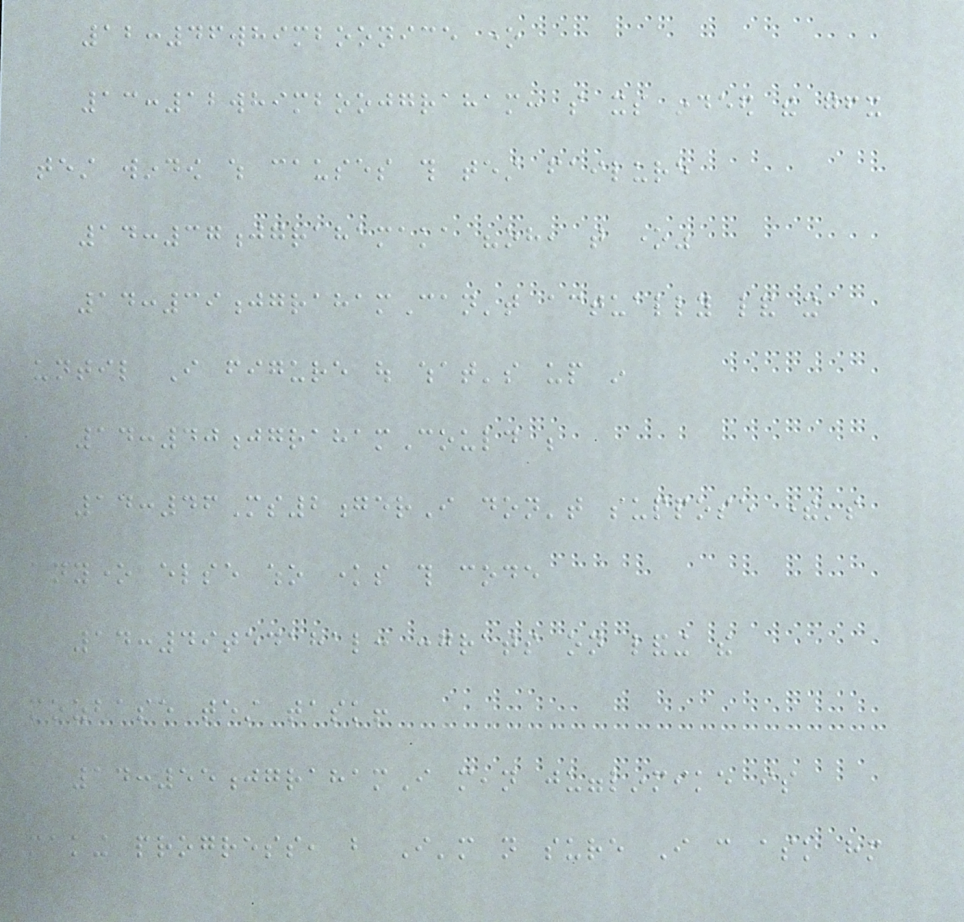12:46whimboonice one
13:12whimboojgraham: so its indeed the gfx
test window which causes this test failure
14:37jgrahamaka "oh, that one"
14:39jgrahamCan't actually land it
until I figure out what's up in
14:40jgrahamCould be
14:46Ms2gerI don't suppose there's
anyone else who knows this code
14:49tedahal: congrats on landing the
mozbase test task!
14:55jgrahamI mean jugglinmike is
making progress, but I'm not sure I can ask him
